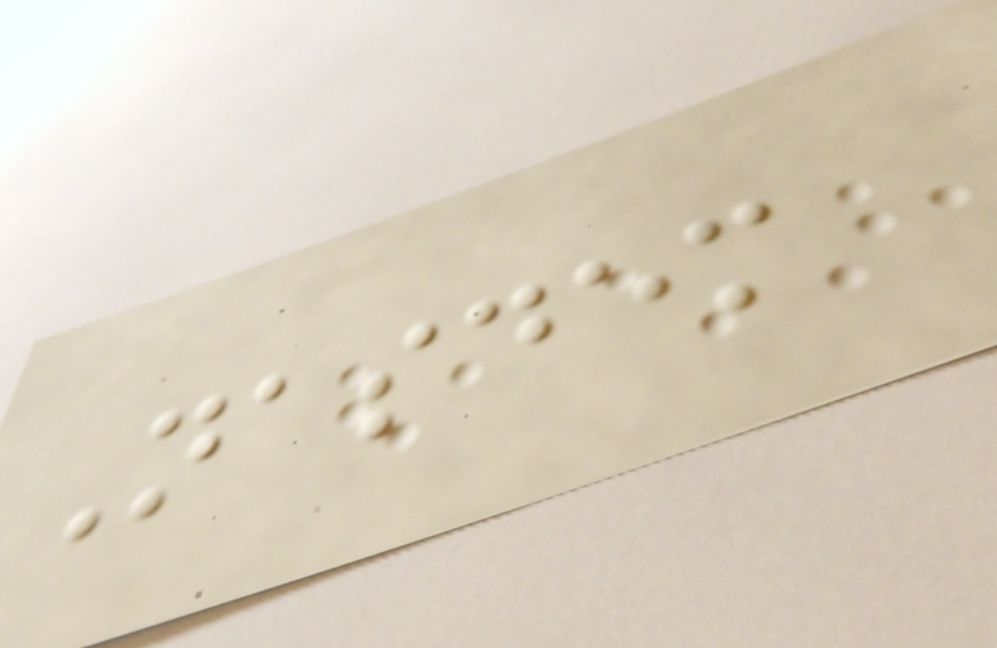Nasdem
